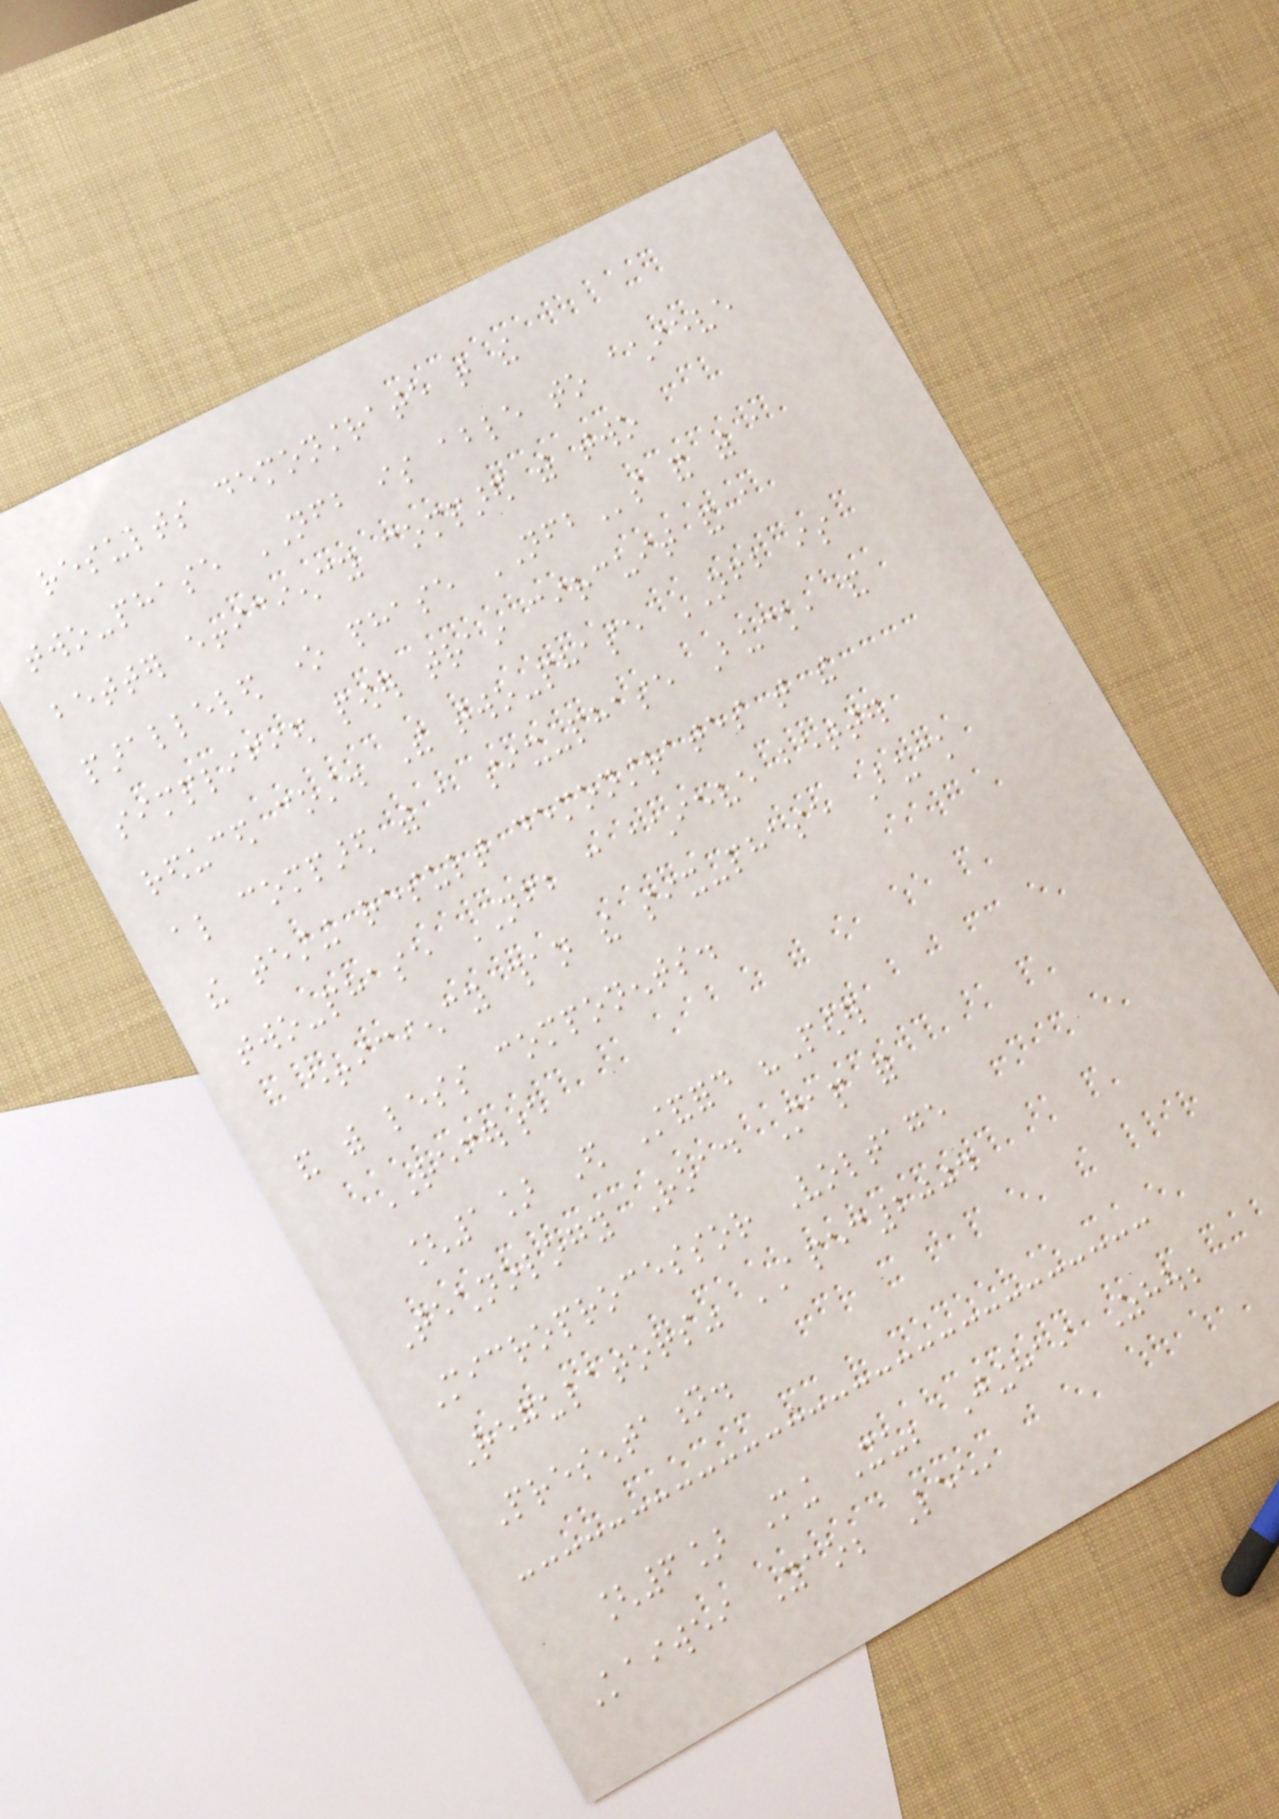results demonstrate that the
two-phase NFB is able to achieve
better efficiency compared with two
paralleled one phase NFBs and with a
simplified power train circuit and a
reduced cost. The two-phase NFB is
also compared with a six-phase Buck, and
the testing result demonstrates that the
two-phase NFB can achieve better
efficiency than the six-phase Buck
and with less components.
REFERENCE
[1] Ed Standford "Power
Technology Road Map for
Microprocessor Voltage
Regulators" APEC2004
Presentation.
[6] Ming Xu; Jinghai Zhou;
Kaiwei Yao; Lee,
